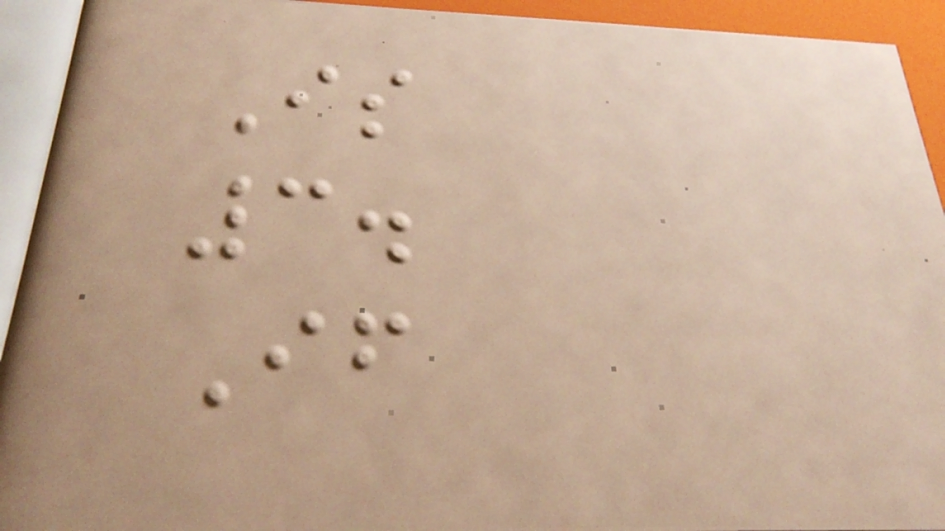Is
3.
If
